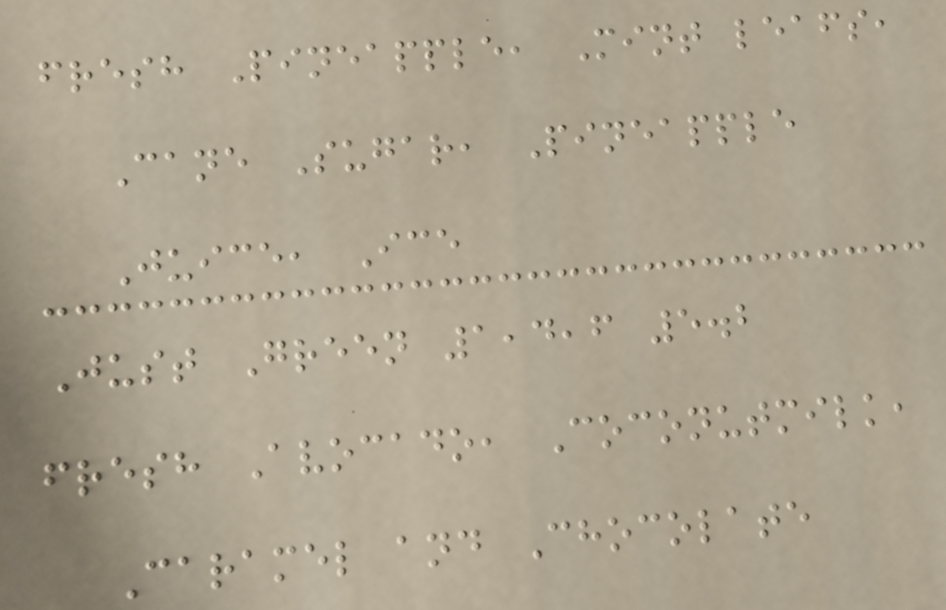fresh Pineapple, Mint leafs,
Cane Sugar, Pineapple
Juice, Ice
Just Green 1,4,6 5.2
fresh Avocado, Coconutmilk,
Caramel and Chocolate
